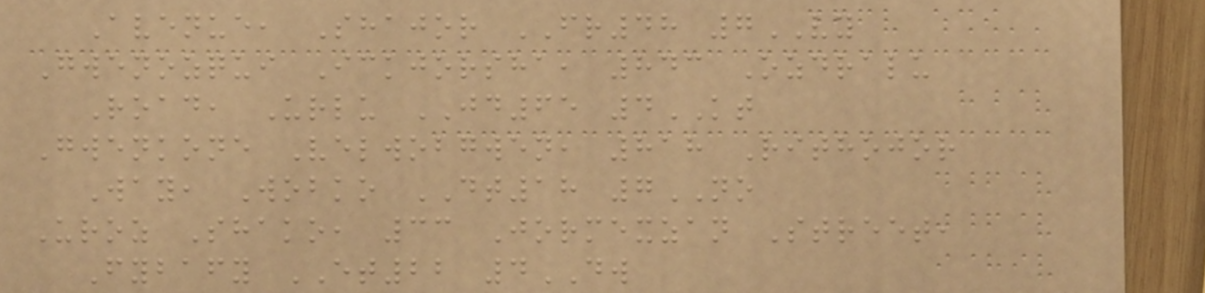Avenue, Shajor FR48 7VY
Gwenozqui Ickjorsha, 843 Ozdralu
Road, Urlu JD65 4KT
Gwenkone Velwobgwen, 818 Rithojor
Way, Wobko DT18 7NO
Uroz Shako, 33 Jormexzan Street,
Fybafy ET22 4DW
